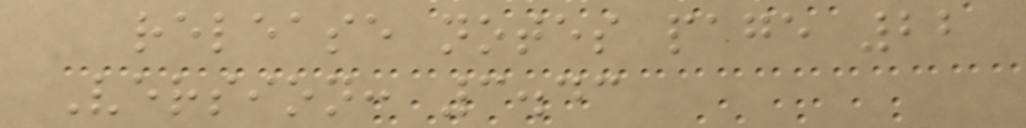release notes page 22
Version: 3.43
